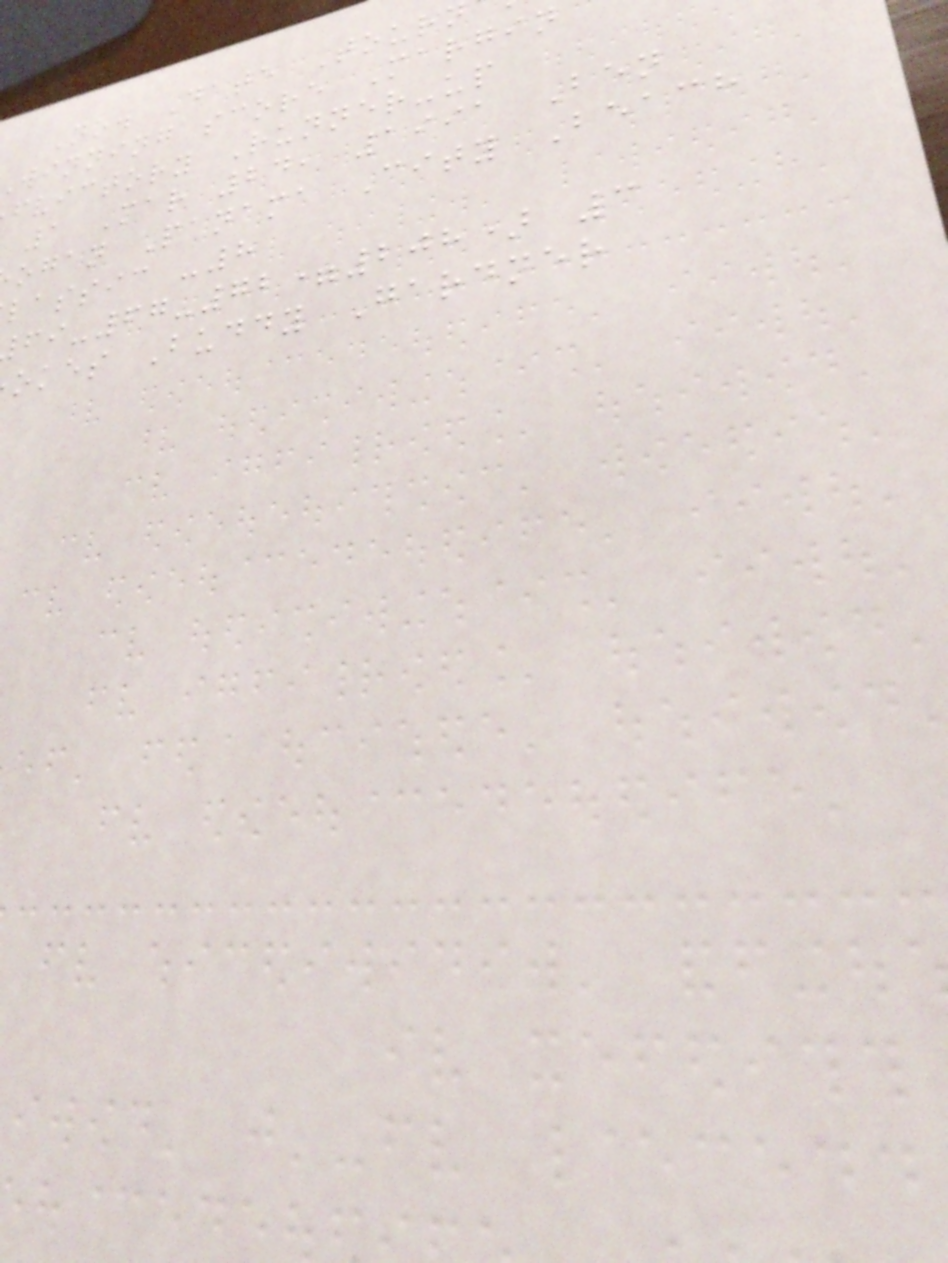No. Date Tourn
winning score Margin
fvictory Runner-up
1 Mar 24, 1991 Ben
ogan Panama City Beach
lassic -8
-67-72=208) 3
okes Buddy Gardner
